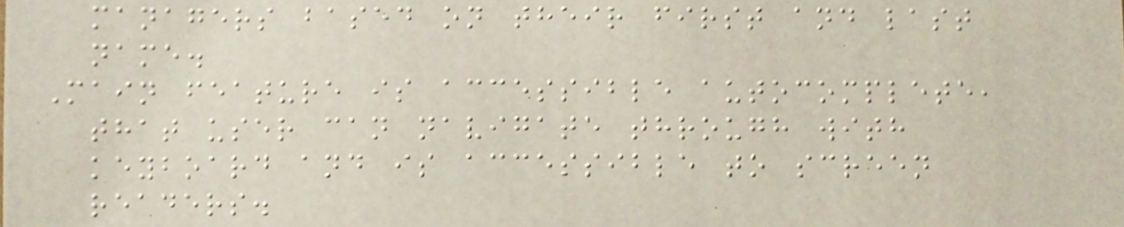managers based on their first and last
name.
Main feature is accessible autocomplete,
that user can navigate through with
keyboard and is accessible to screen
readers.
